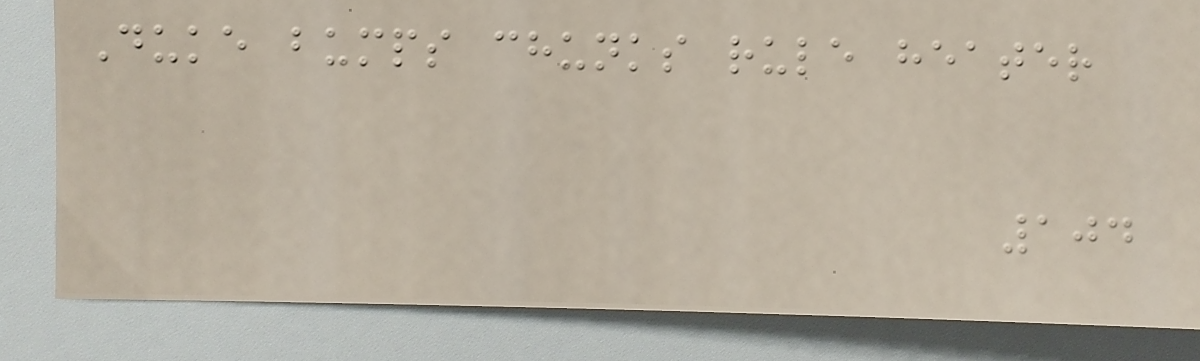Duke bumps chunks rule heater
104
